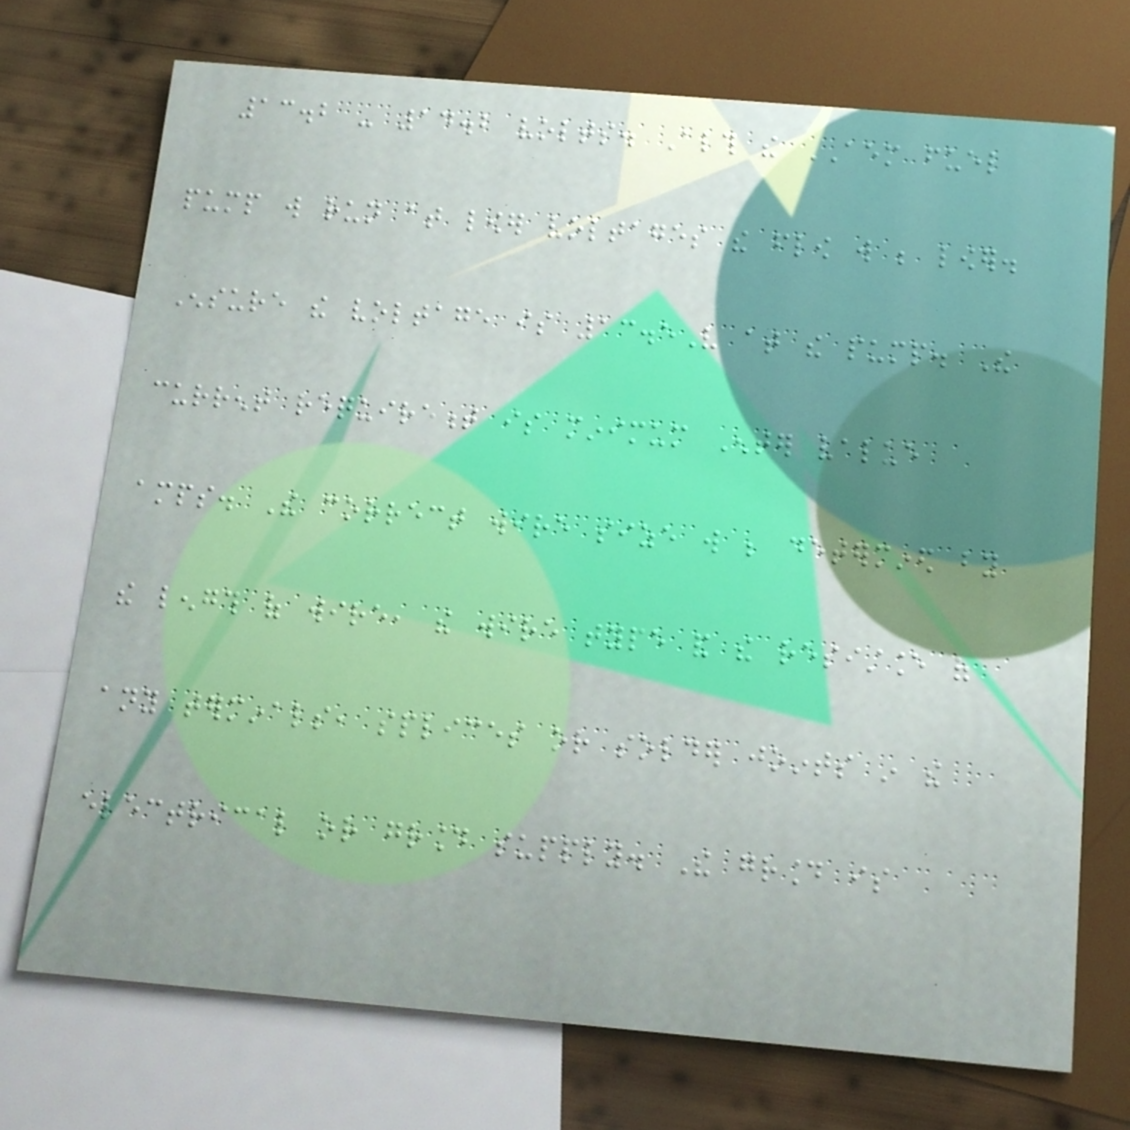13.2 - 14.2 volts. Although the AEM fuel
pump will run at lower voltages the flow will be lower.
Ensure the voltage is 13.5V at the pump. The
current requirement is minimum Enter value
amps. The correct wire size will be determined by
the length of wire, the wire type and the resistance of
any terminals, splices or solder joints in the
electrical or ground supply. The ground is
